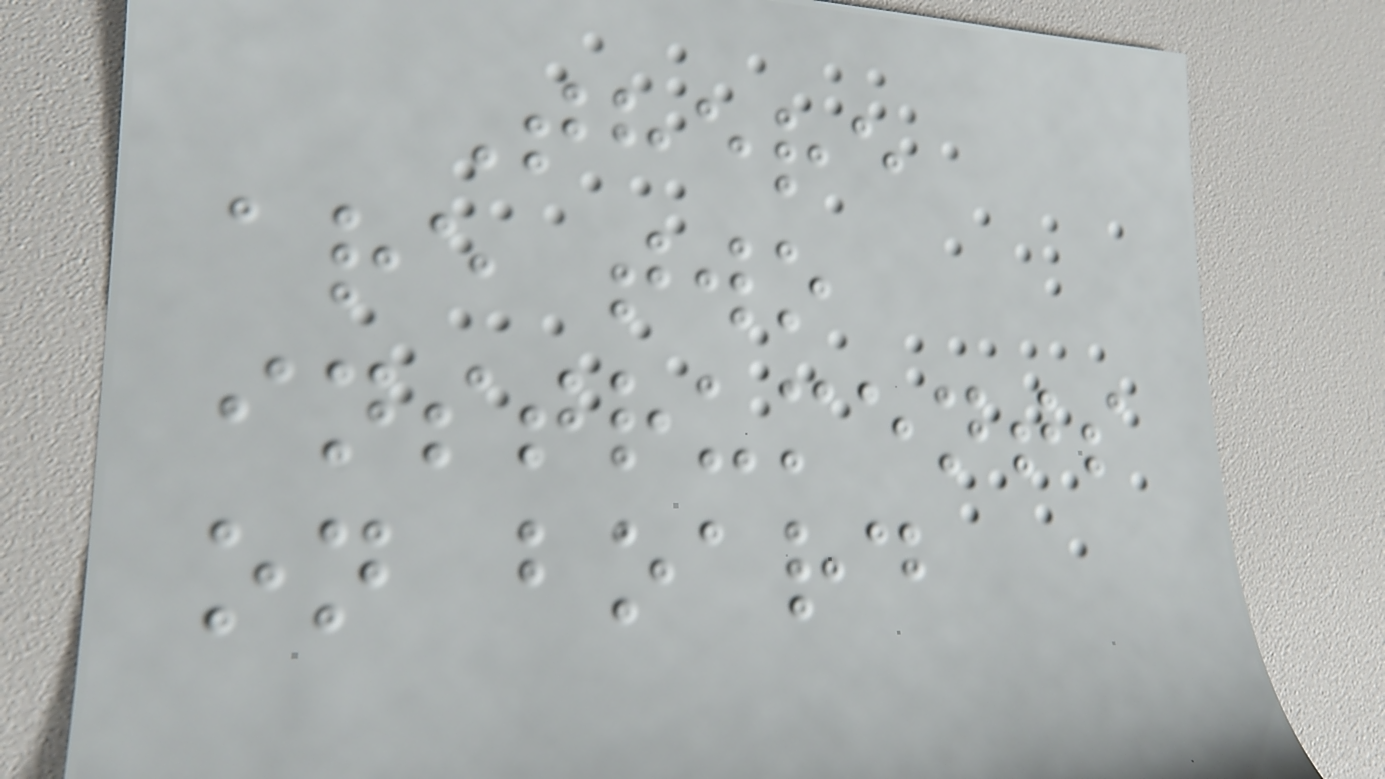There
are two
instruments
on board
